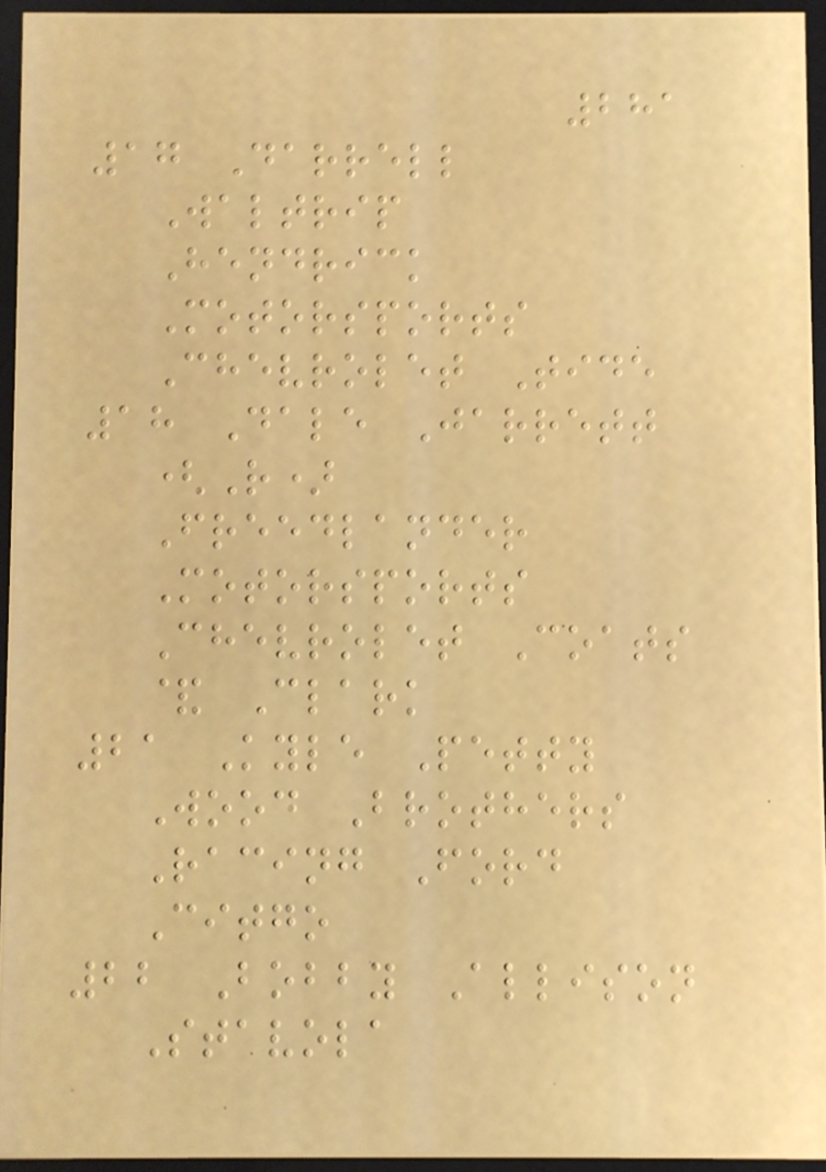281
17 Darrell
Waltrip
Hendrick
Motorsports
Chevrolet Tide
18 Dale Jarrett
(R)
Freedlander
Motorsports
Chevrolet Coats
& Clark
21 Kyle Petty
Wood Brothers
Racing Ford
Citgo
22 Bobby Allison
Stavola
